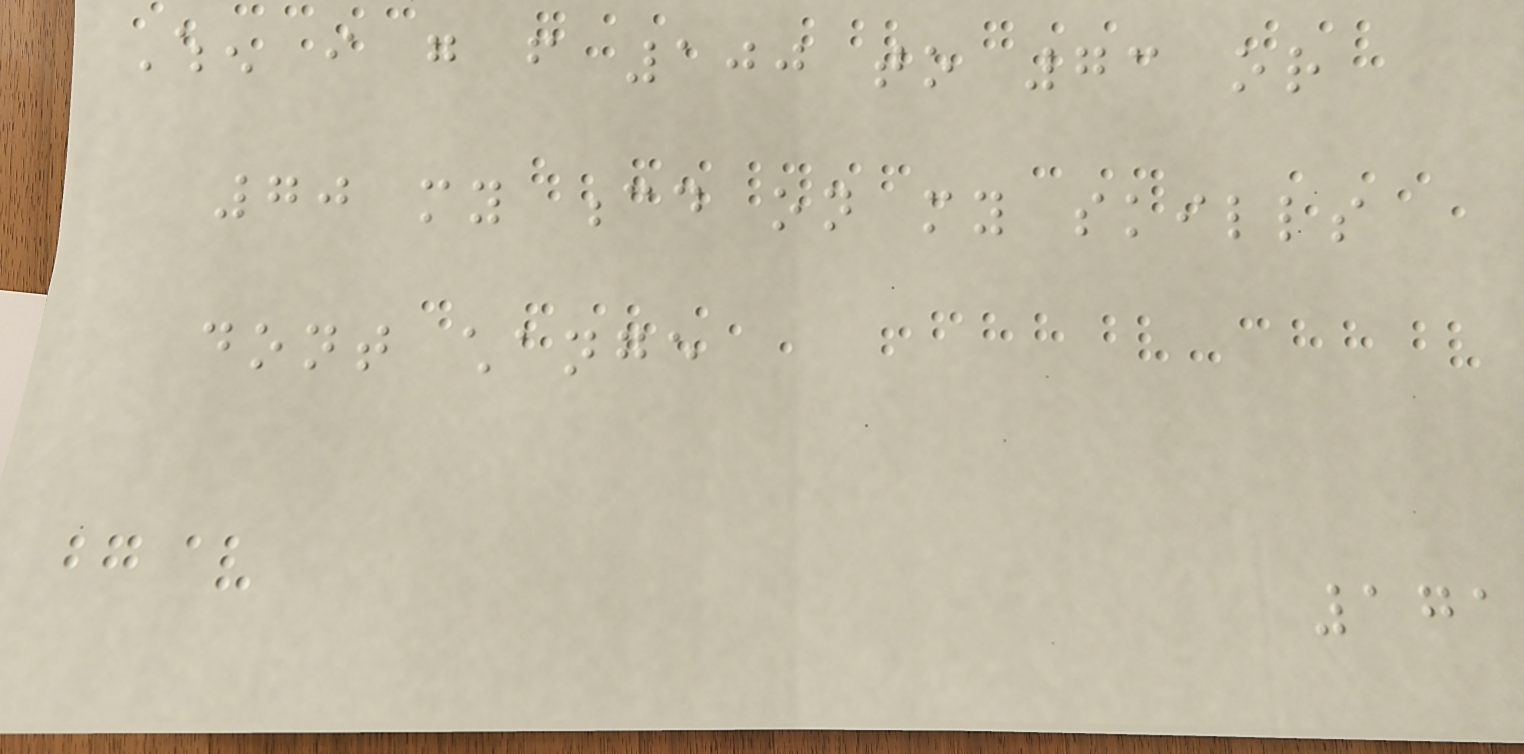When i go from 100 to 73 or
70 my cd on my skills
dont change
171
